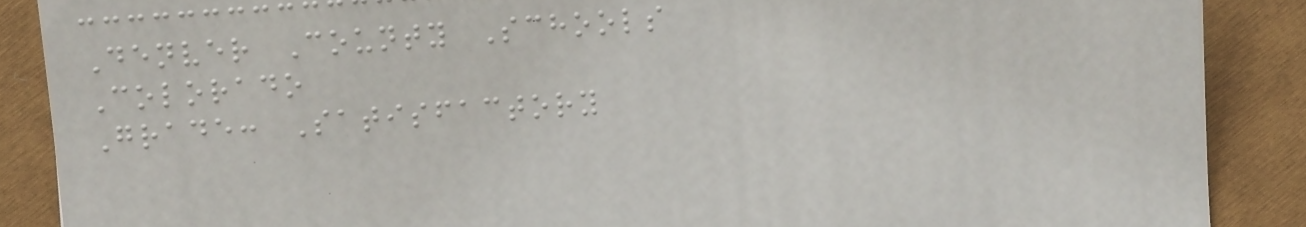Denver County Schools
Colorado
Grade: Satisfactory
